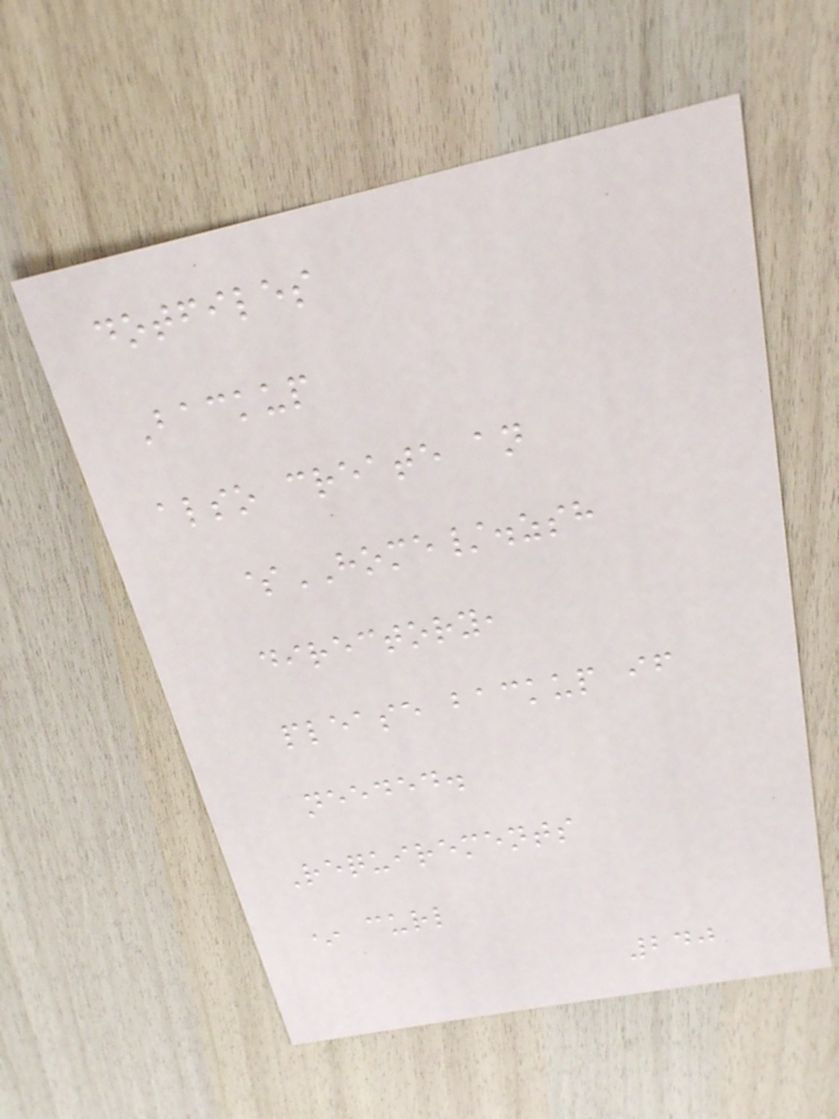dotfiles
Backup
also create an
$HOME/.zsh
directory,
please backup if
needed.
Requirements
* curl
240
